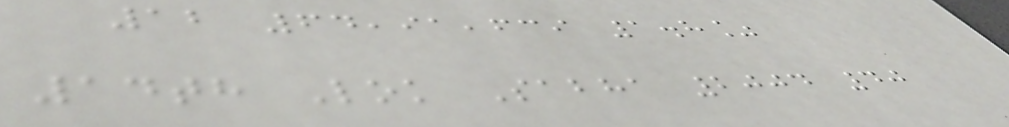12 64,91,639 1.8%
14th Lok Sabha 2004 40
